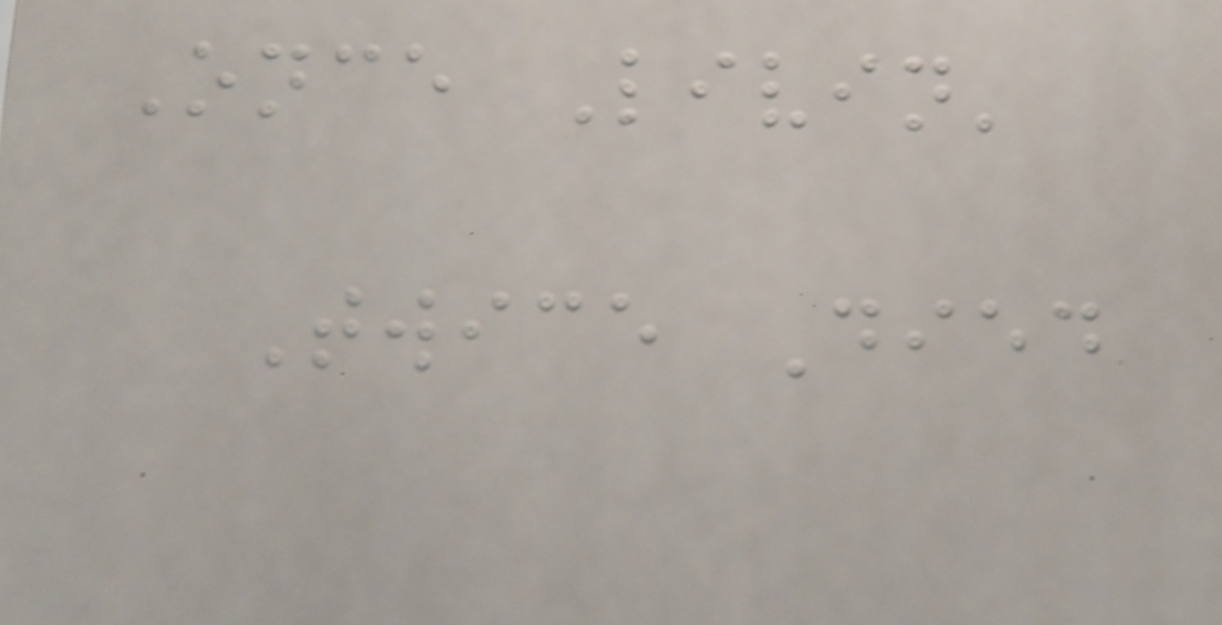Once Livin'
Twice Died
